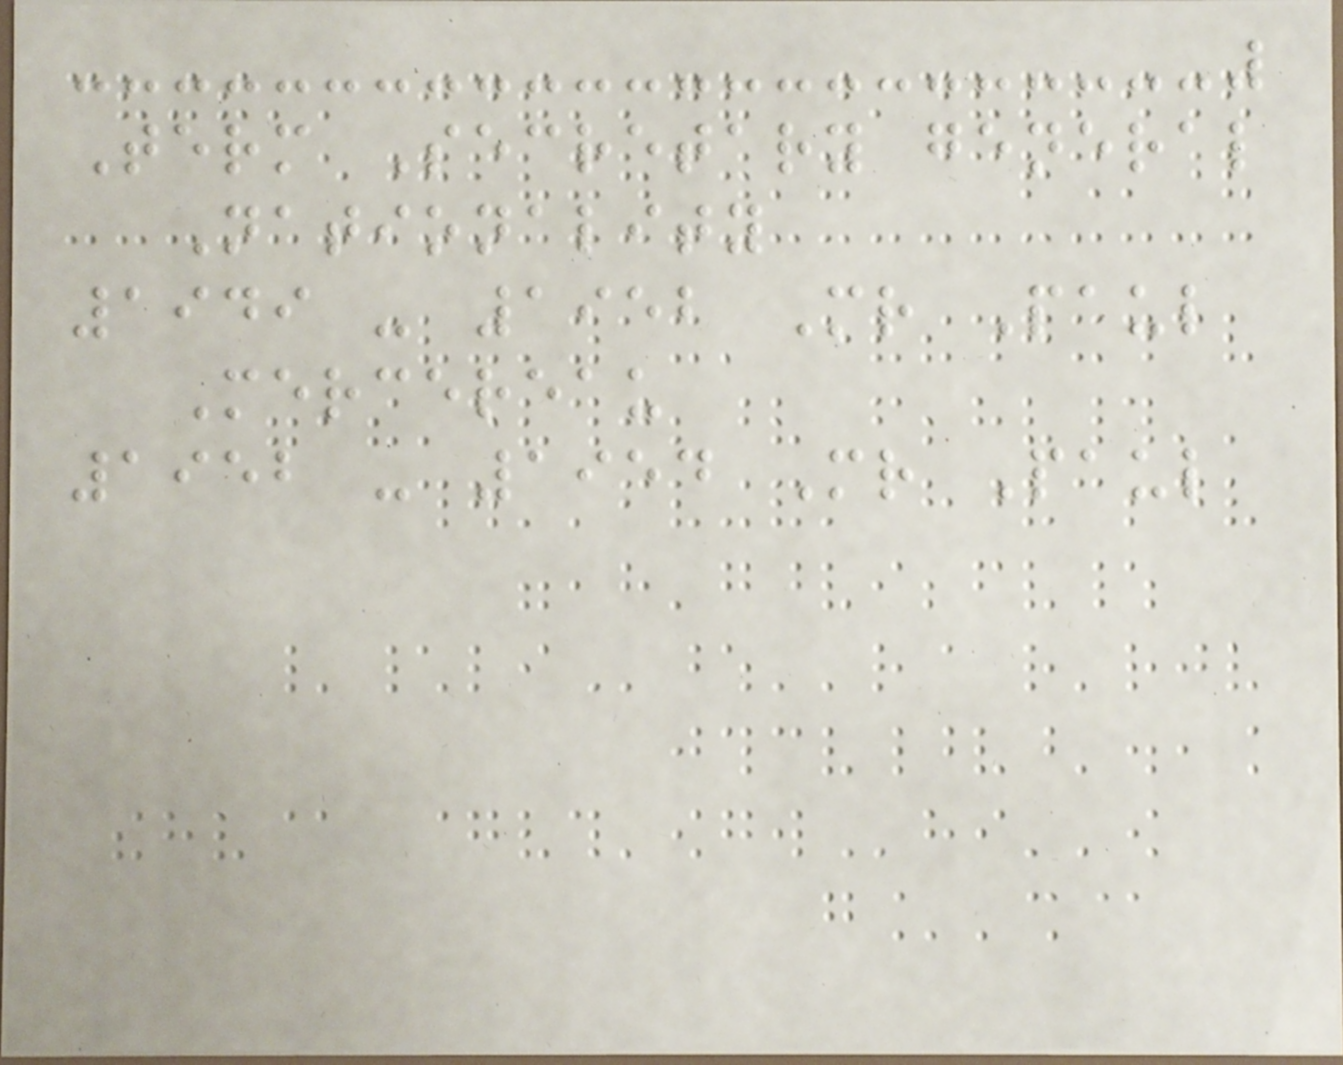Term Secretary general
Nationality
1949 - 1952 Mr Paul
Mercereau
1952 - 1954 Mr Paul
